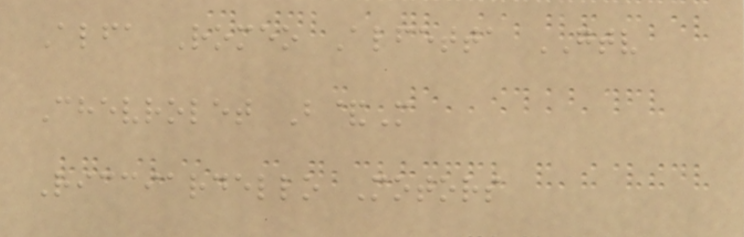Alfa Romeo Alfetta GTV
Chevrolet B&M
Ricciardello Motors
